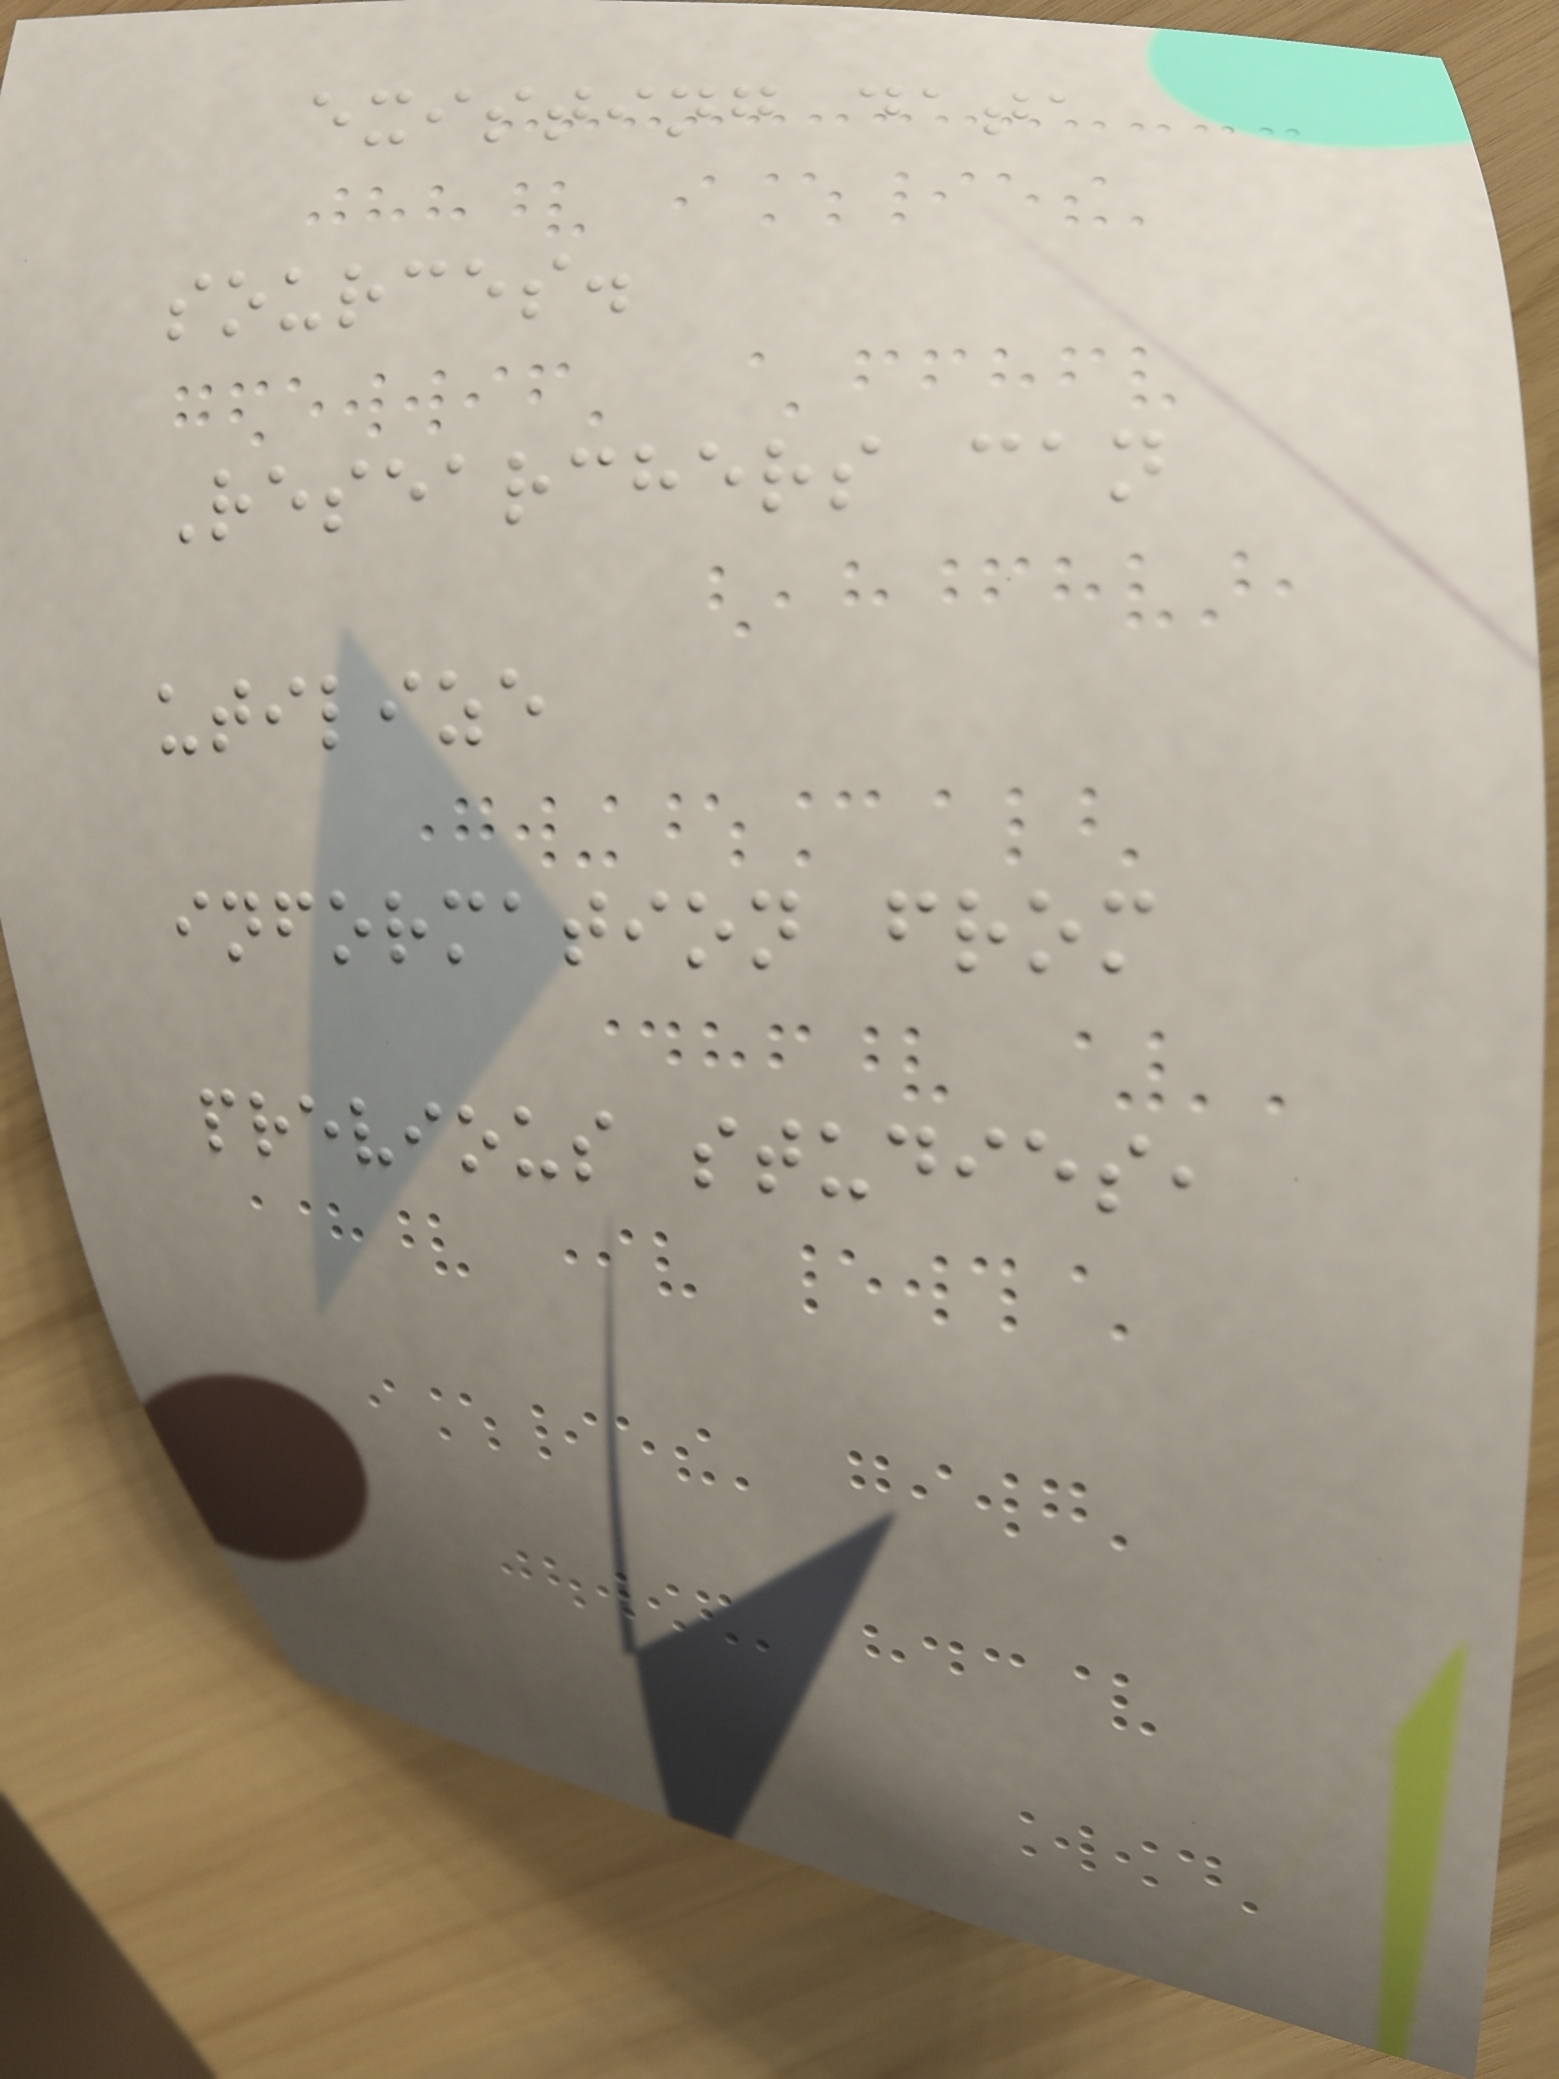existing data
sources.
Researchers can
utilize
information from
previous studies,
